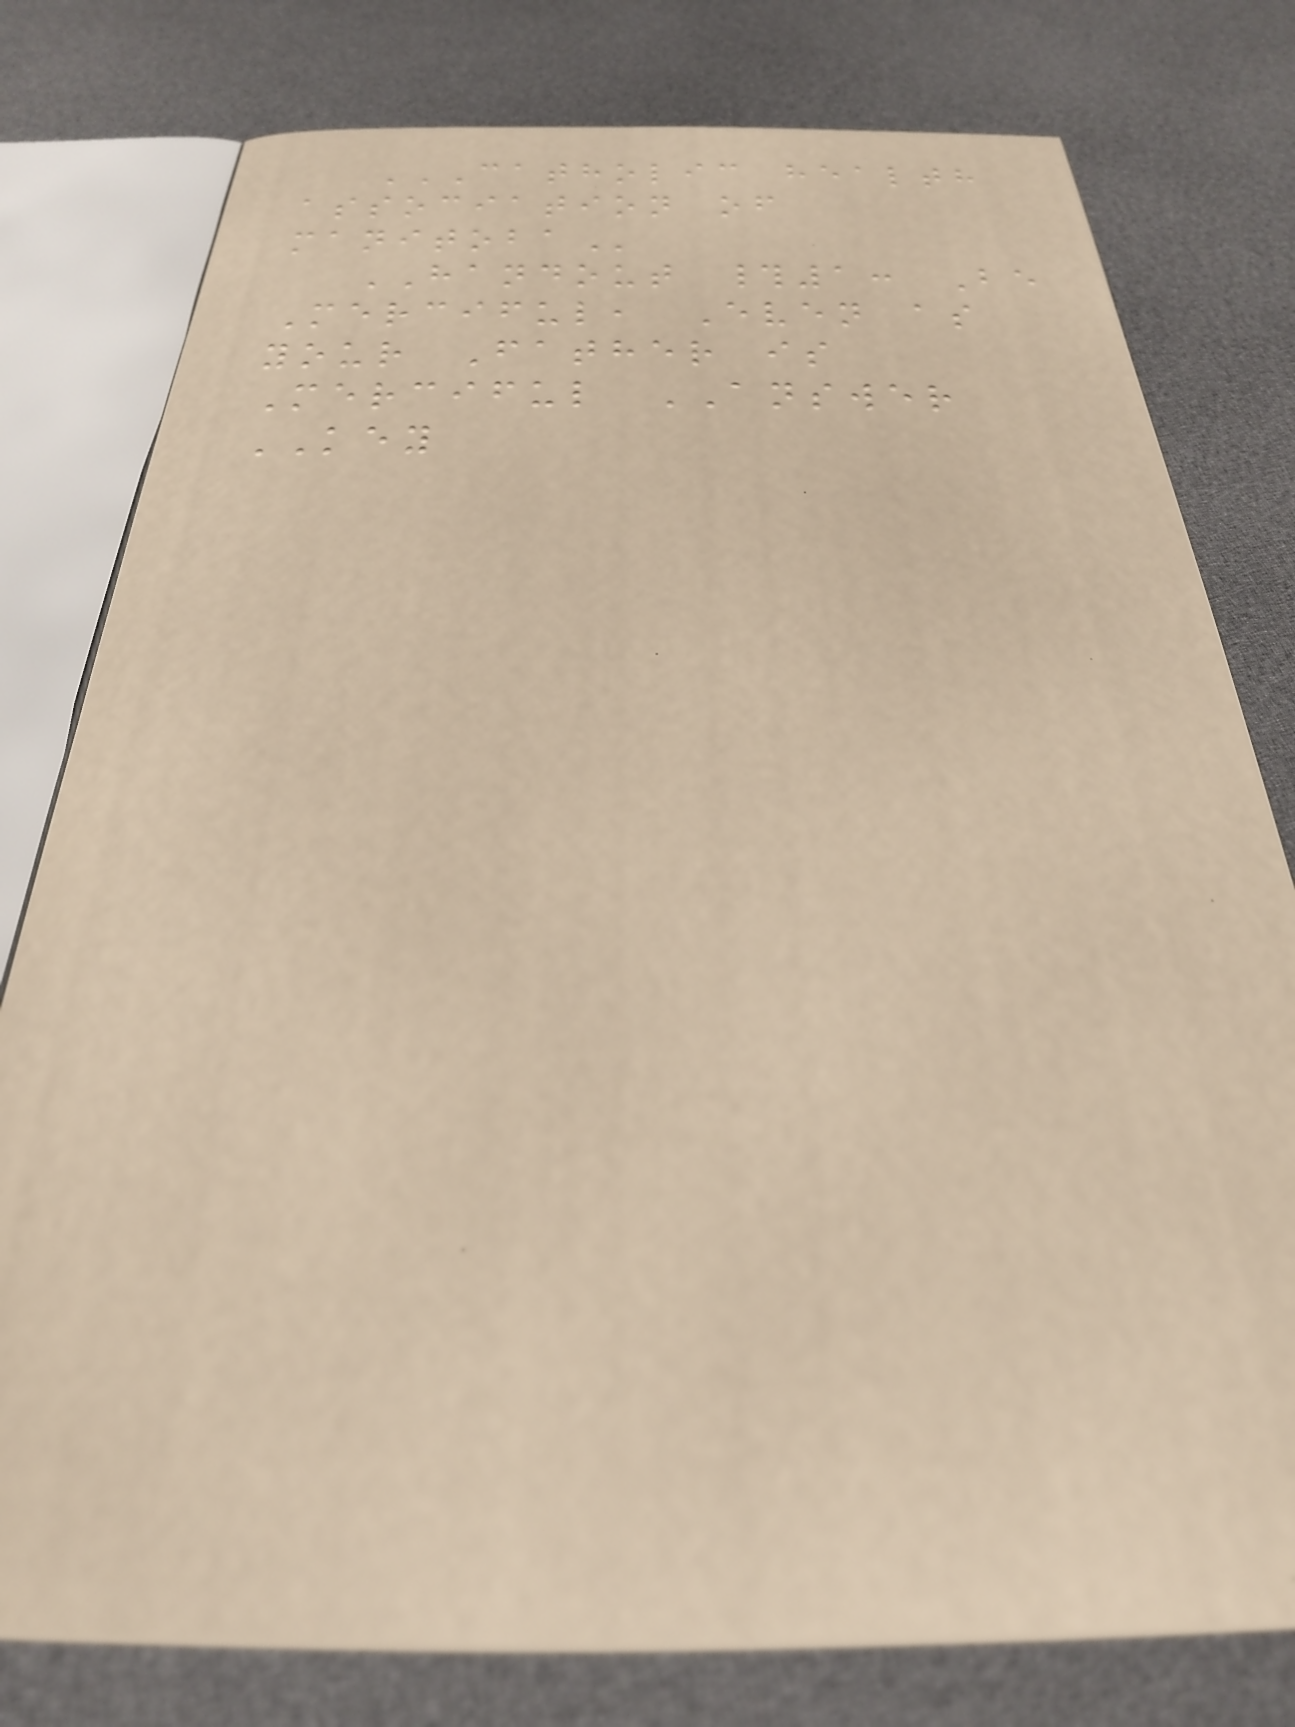CATHOLIC HEALTH
ASSOCIATION OF
MANITOBA
HANDOUT #1: Be
Merciful, Even as
your Father is
Merciful ANSWER
KEY
